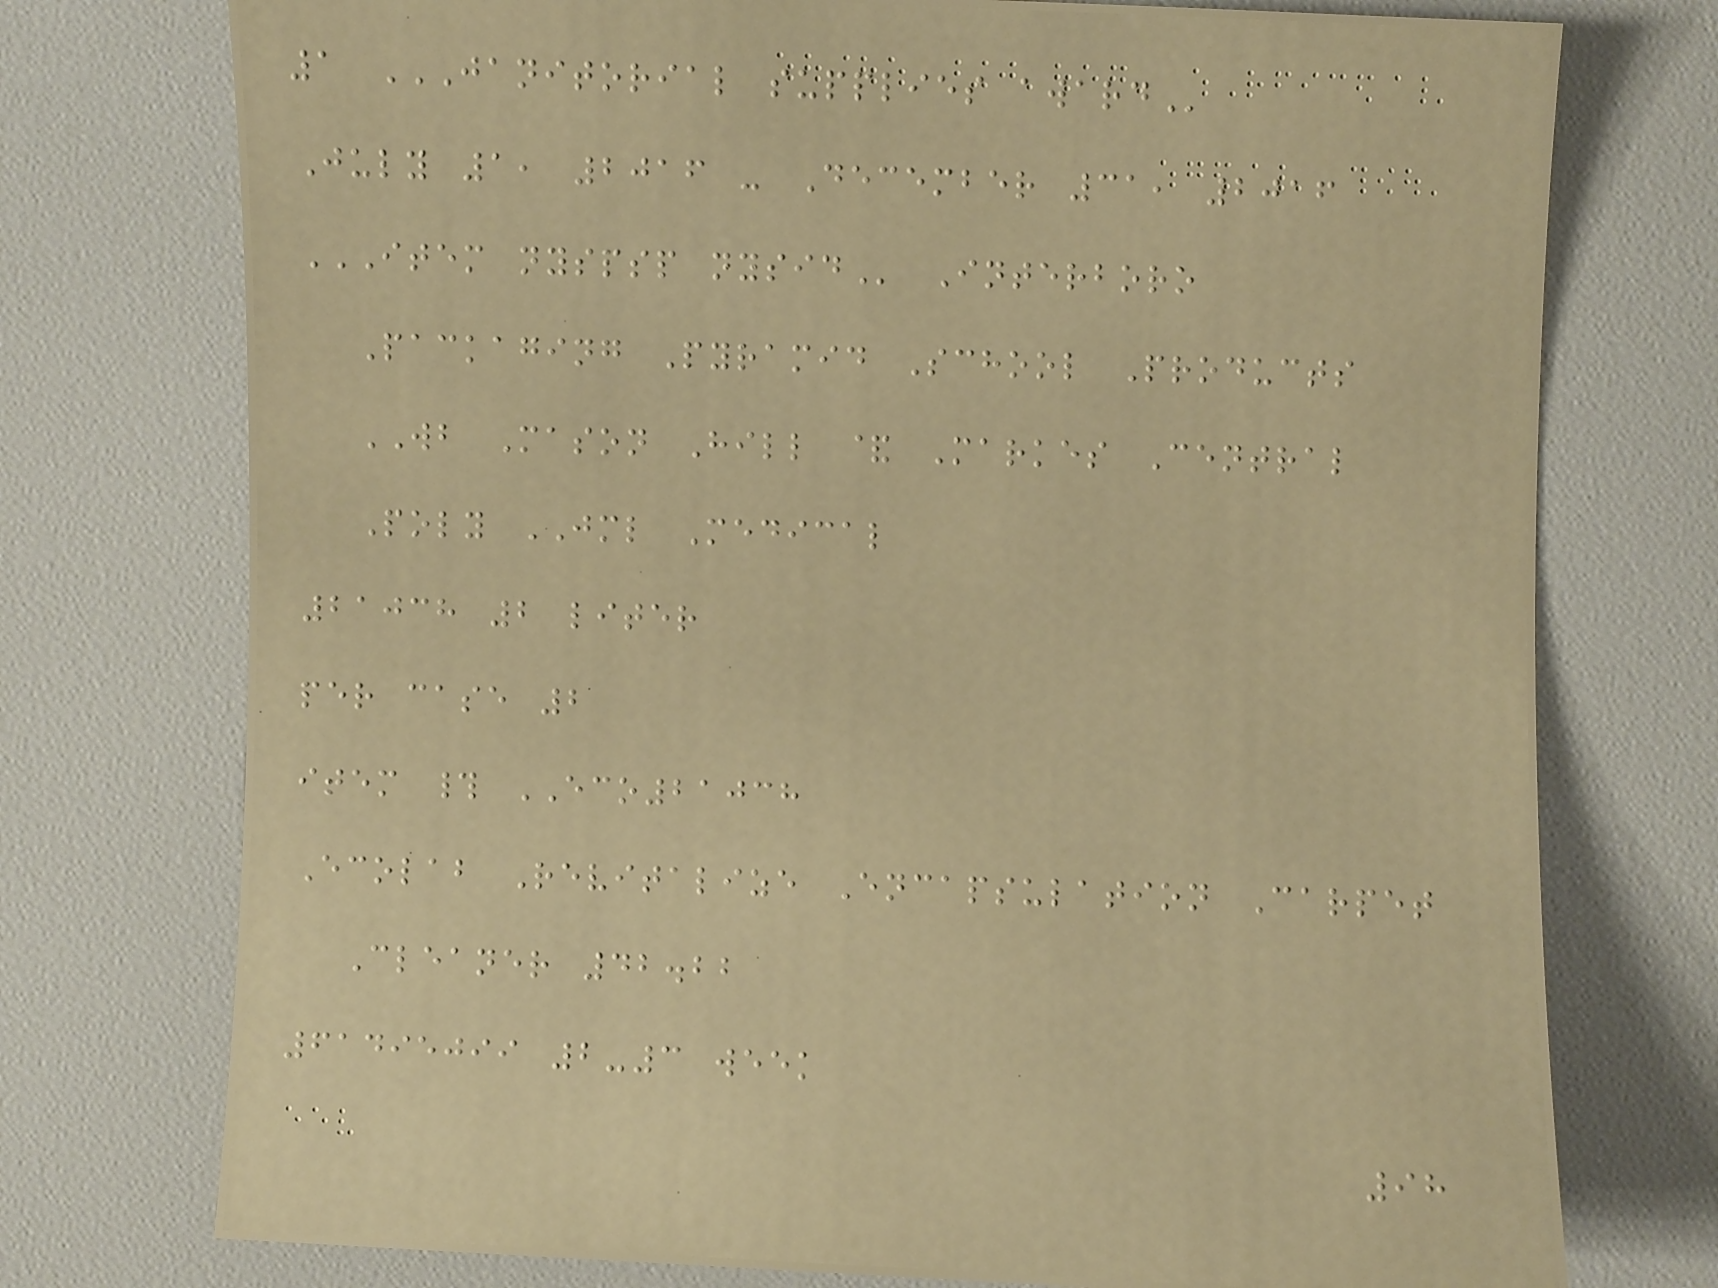1 JANITORIAL SUPPLIES AWARD
July 1, 2016 - December 31, 2016
ITEM NYSPSP NYSID Interboro
Packaging Pyramid School Products
WB Mason Hill & Markes Central
Poly JML Medical
21038 2 liter
per case 2
item # ECO21038
Ecolab Revitalize Encapsulation Carpet
Cleaner 42.22
61495099 2-3 week
98
